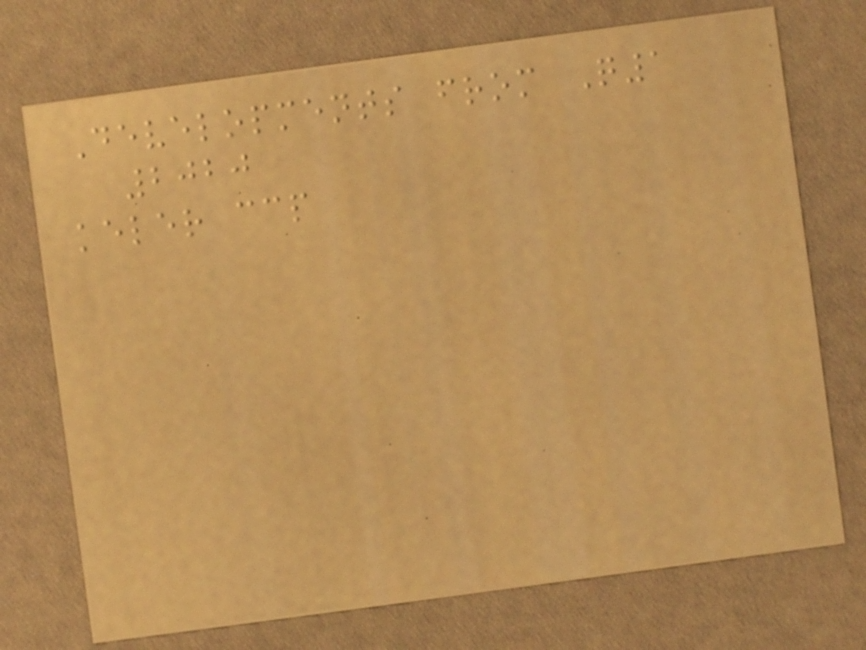Developments from Q1
2020
keler ccp
